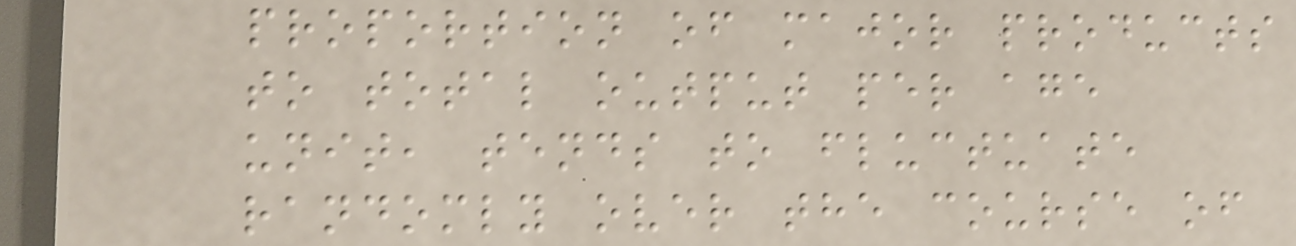proportion of major products
to total output per age
unit, tends to fluctuate
randomly over the course of
